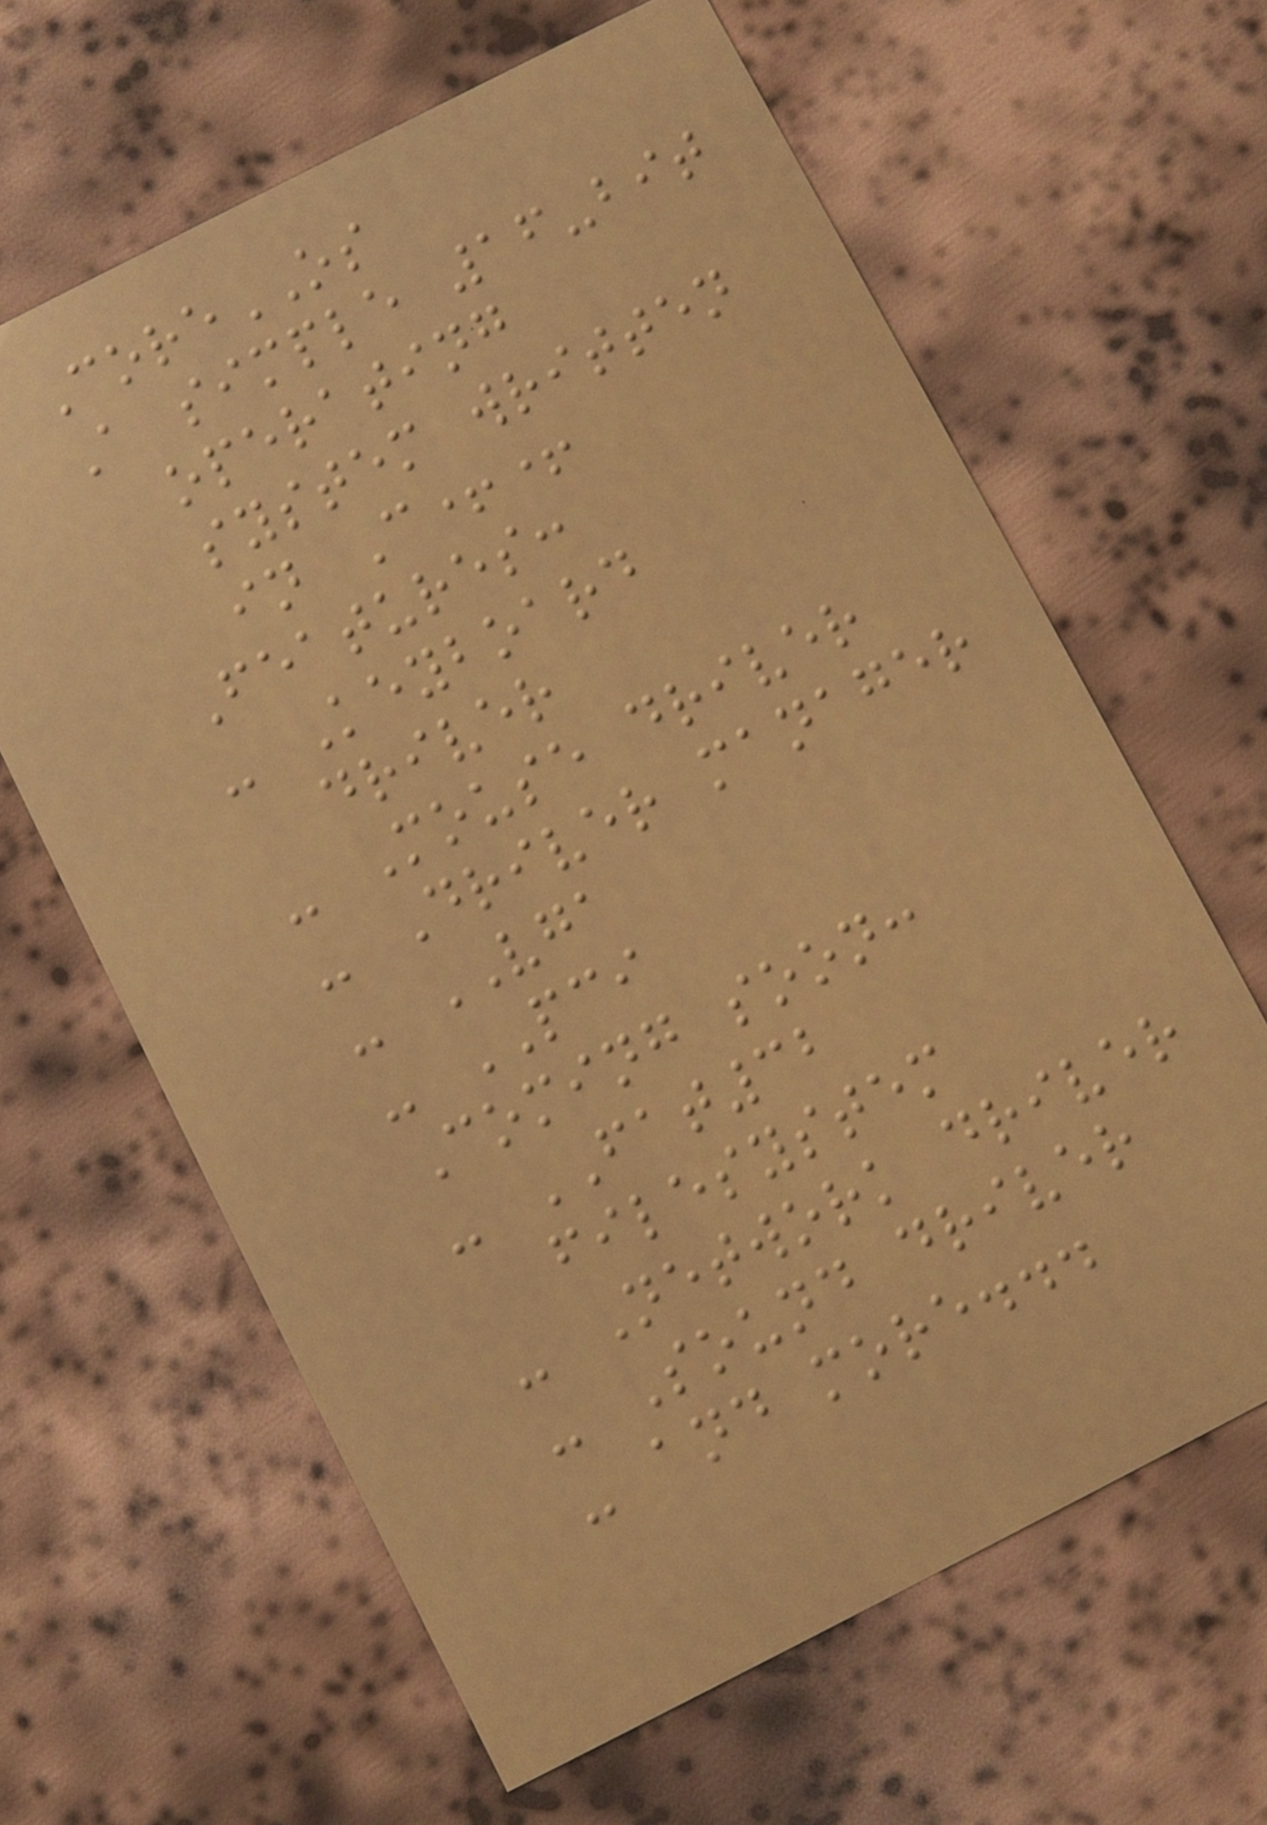CoreOS
A simple 16-bit
operating
system written
in C++
Features:
- Keyboard
driver
- Mouse driver
- Driver manager
- VGA
- PCI
Coming soon:
- FAT32
filesystem
- Network driver
- Sound driver
- and more...
